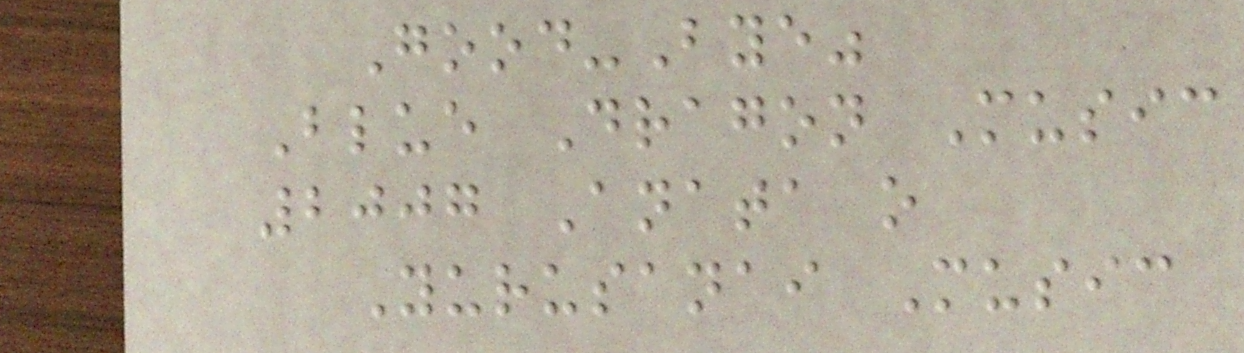Good-Bye"
Blue Dragon Music
2007 Anata o
Yurusanai Music
